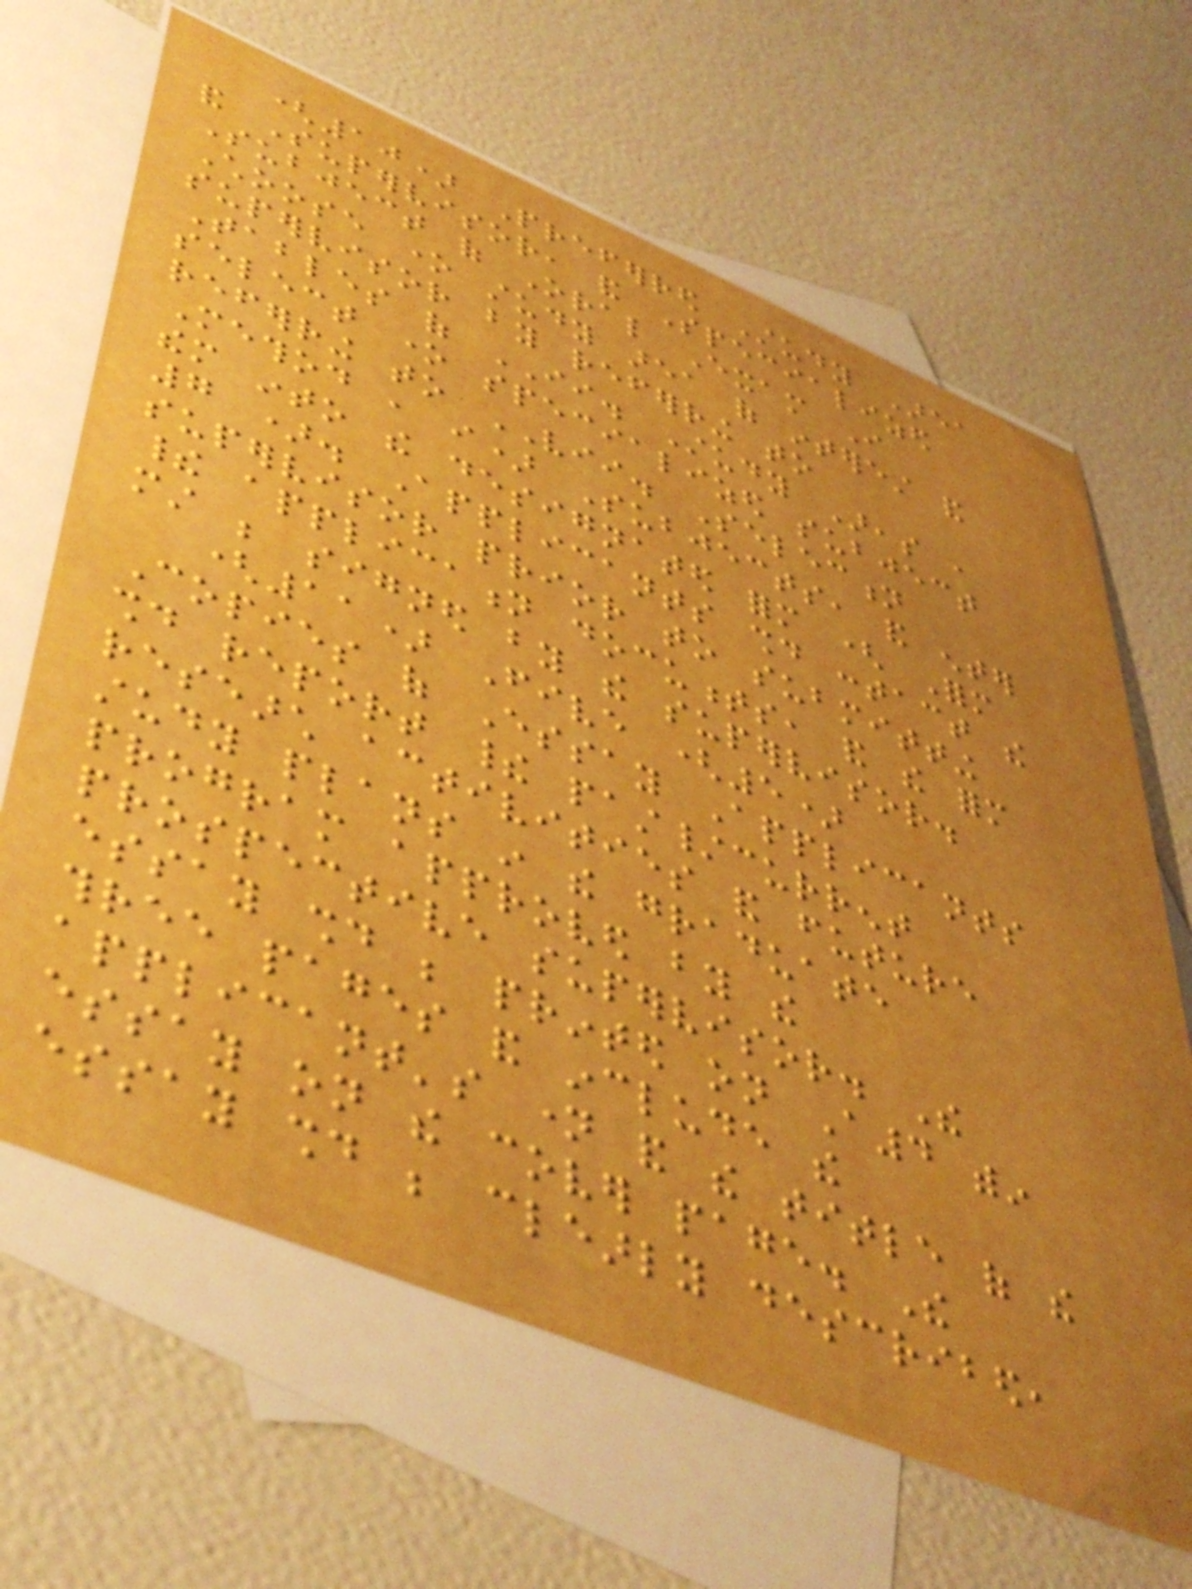(10) Preferred Study Area
and Supervisor, and Specialized
Subject of Oral Exam I
Choose one study area of interest and
supervisor by referring to
Tables of II. Study Areas ,
select one specialized subject
referring to VII. Selection
Method , i) Subjects, and enter
them into the designated form ( Form
7 ). Applicants should contact the
supervisor prior to submitting
their application documents, and the form
must be signed by the supervisor.
(11) Five (5)
Copies of Essay Applicants
should report their past/current
research activities and future
study plans in the graduate
program approved by the
prospective supervisor. The
essay should be printed on A4 within
three pages and include the
applicant's name and the title of the
essay on the cover page. The
essay should be clearly described,
